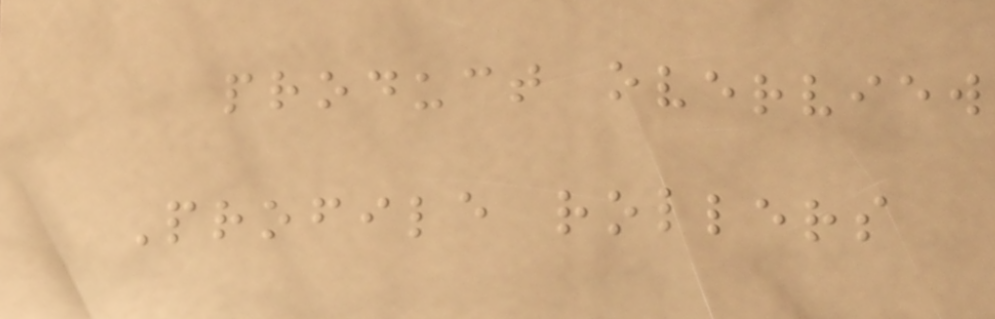product overview
Profile rollers
